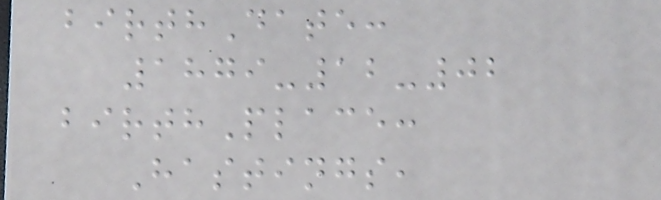birthDate:
1879-12-02
birthPlace:
Hastings,
